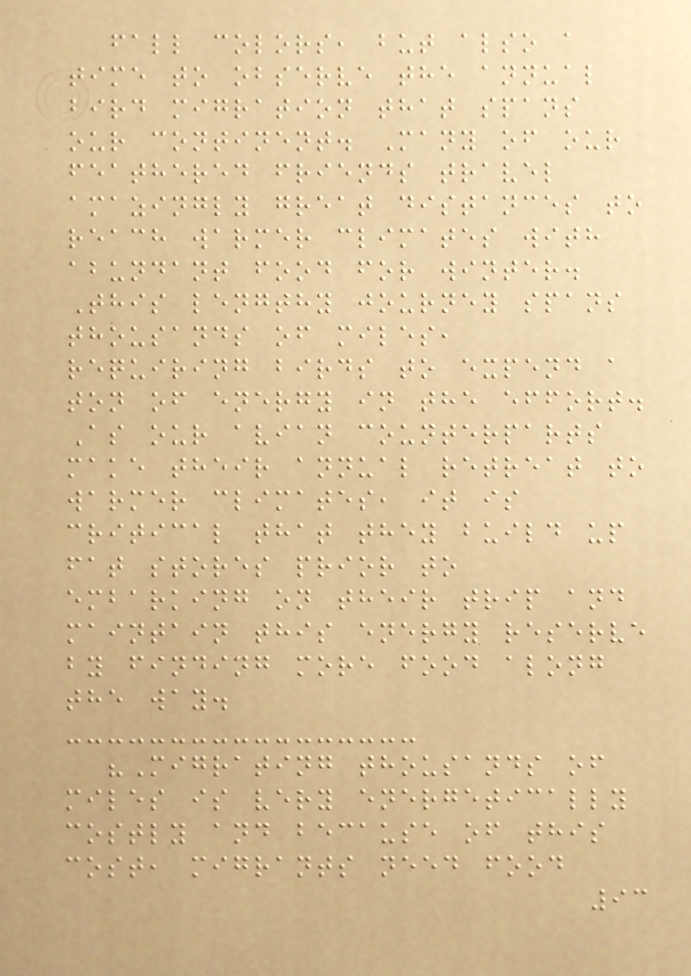fall colors, but also a
time to observe the annual
bird migration that spans
our continent. Many of our
feathered friends travel
amazingly great distances to
reach warmer climates with
abundant food for winter.
This lengthy journey spans
thousands of miles,
requiring birds to expend a
ton of energy in the effort.
As our avian counterparts
make their annual retreat to
warmer climates, it is
critical that they build up
fat stores prior to
embarking on their trip and
maintain this energy reserve
by finding more food along
the way.
"Migrating thousands of
miles is very energetically
costly and because of this
cost, migrants need food
93
